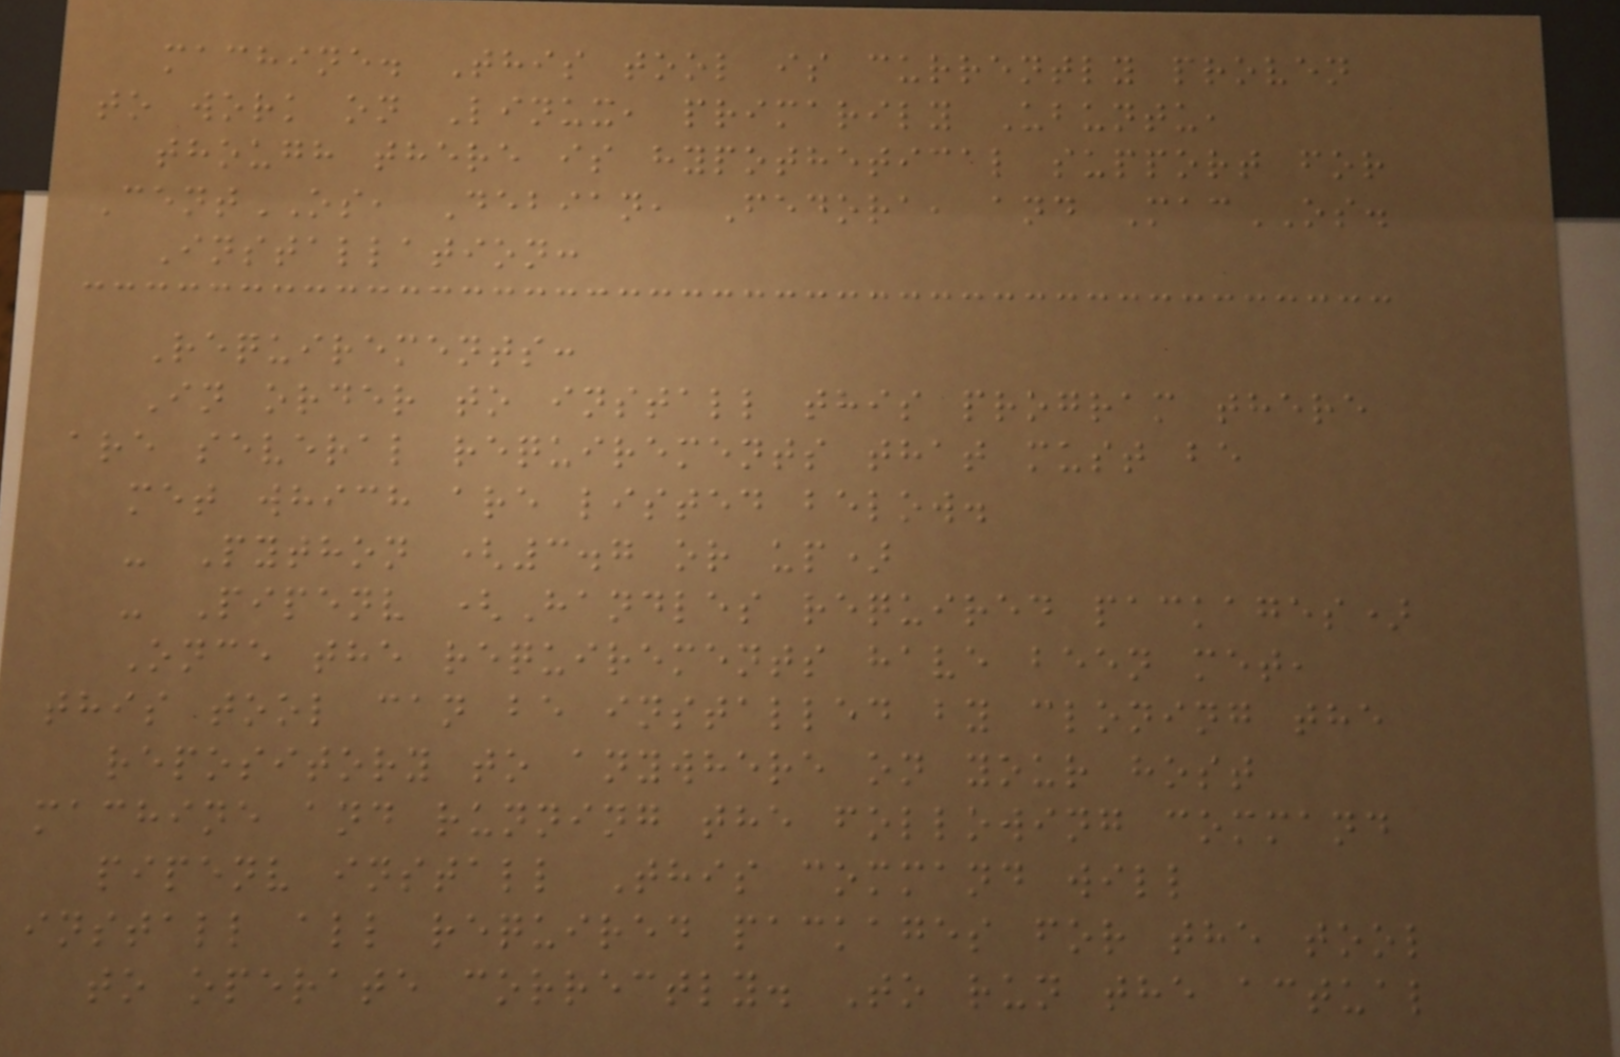machine. This tool is currently proven
to work on Linux, primarily Ubuntu,
though there is hypothetical support for
CentOS, Debian, Fedora, and MacOS.
Installation:
Requirements:
In order to install this program there
are several requirements that must be
met which are listed below.
- Python (3.7 or up)
- Pipenv (Handles required packages)
Once the requirements have been met,
this tool can be installed by cloning the
repository to anywhere on your host
machine and running the following command
pipenv install This command will
install all required packages for the tool
to operate correctly. To run the actual
